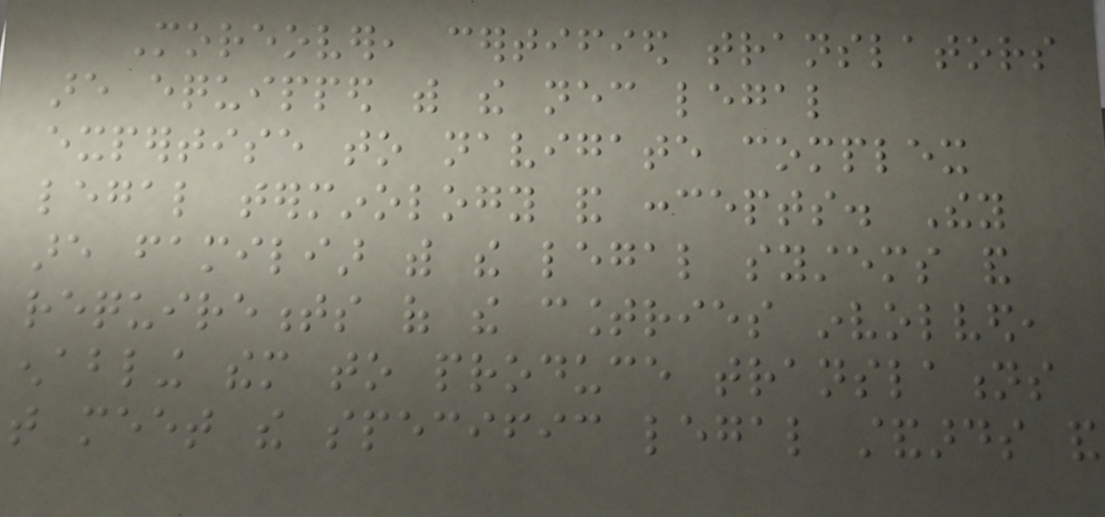Moreover, certified translators
are equipped with the necessary legal
expertise to navigate complex
legal terminology and concepts. They
are familiar with the legal systems and
requirements of the countries involved,
enabling them to produce translations
that meet the specific legal standards and
